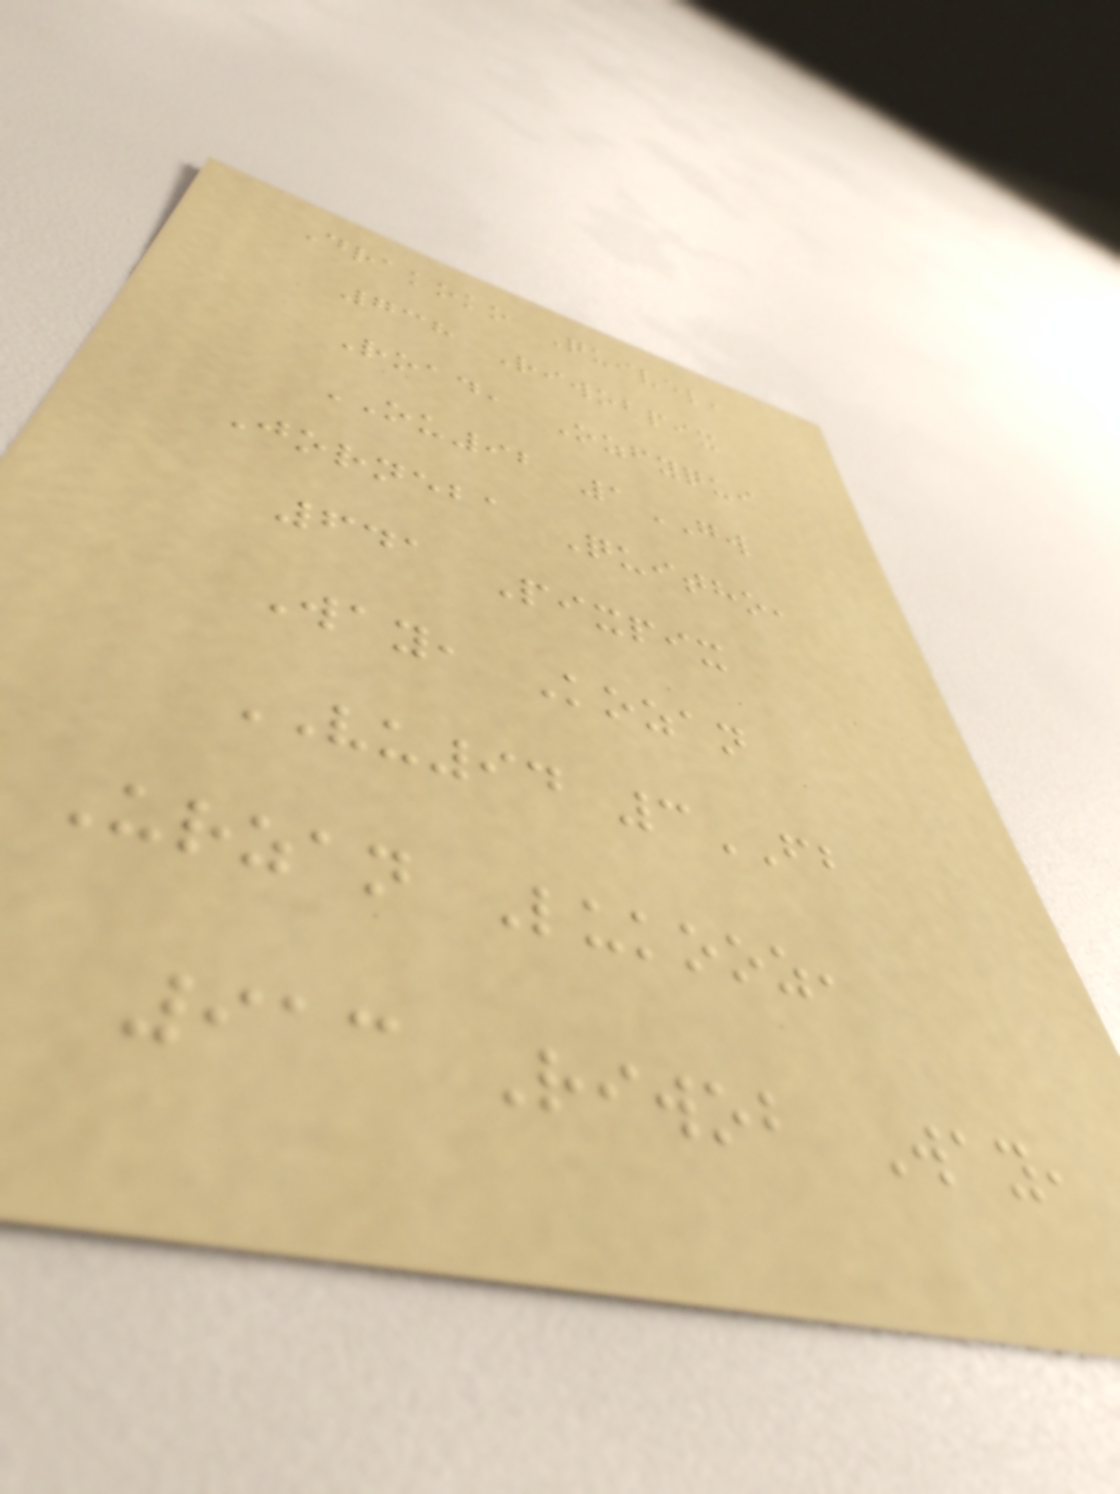Drakoko Quivel,
738 Riwobpix
Road, Ozfyqui
OU92 1GW
Jorneba Quitho,
641 Pixpix
Way, Kozan
VU94 3FB
Urzan Lukooz,
913 Riwob Way,
